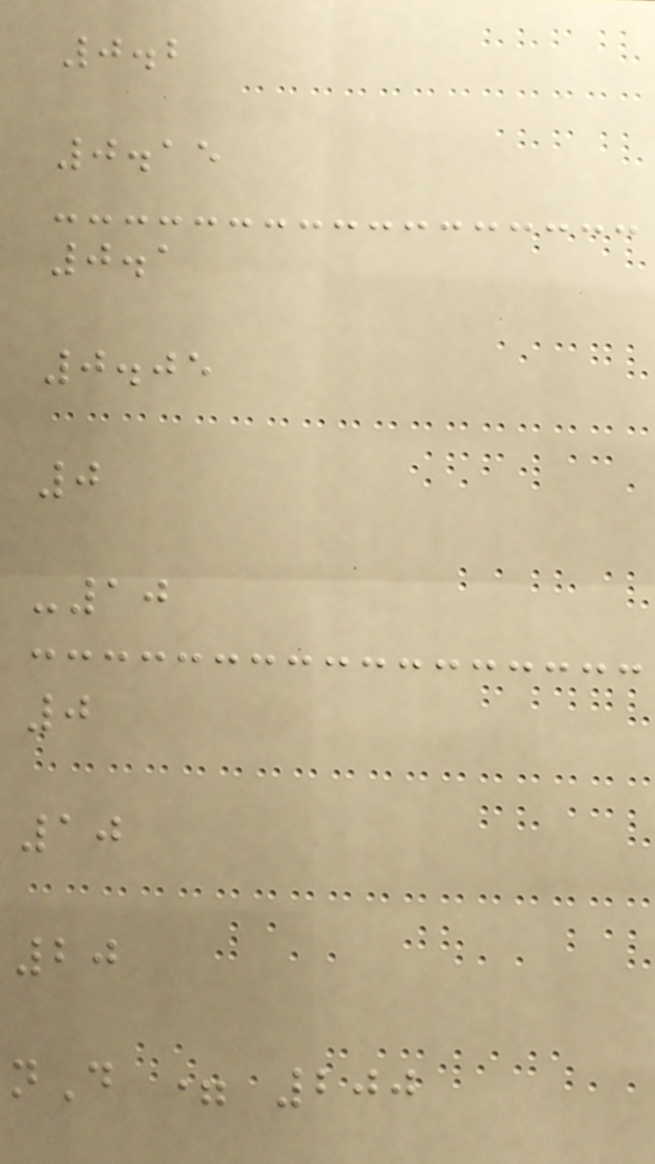0.2
0.15
0.1
0.05
0
-10
0
10
20
nD = 200
